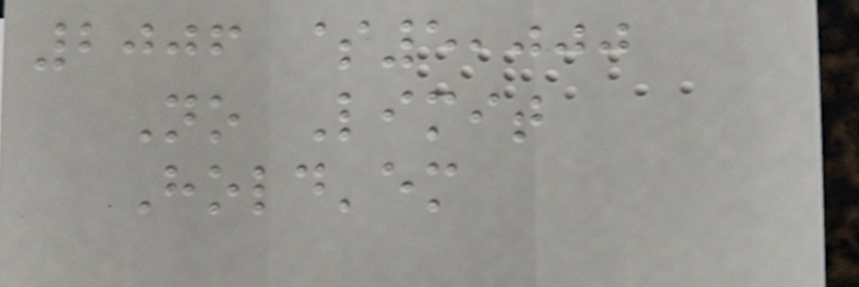2006 $5,000
No Limit
Hold'em
